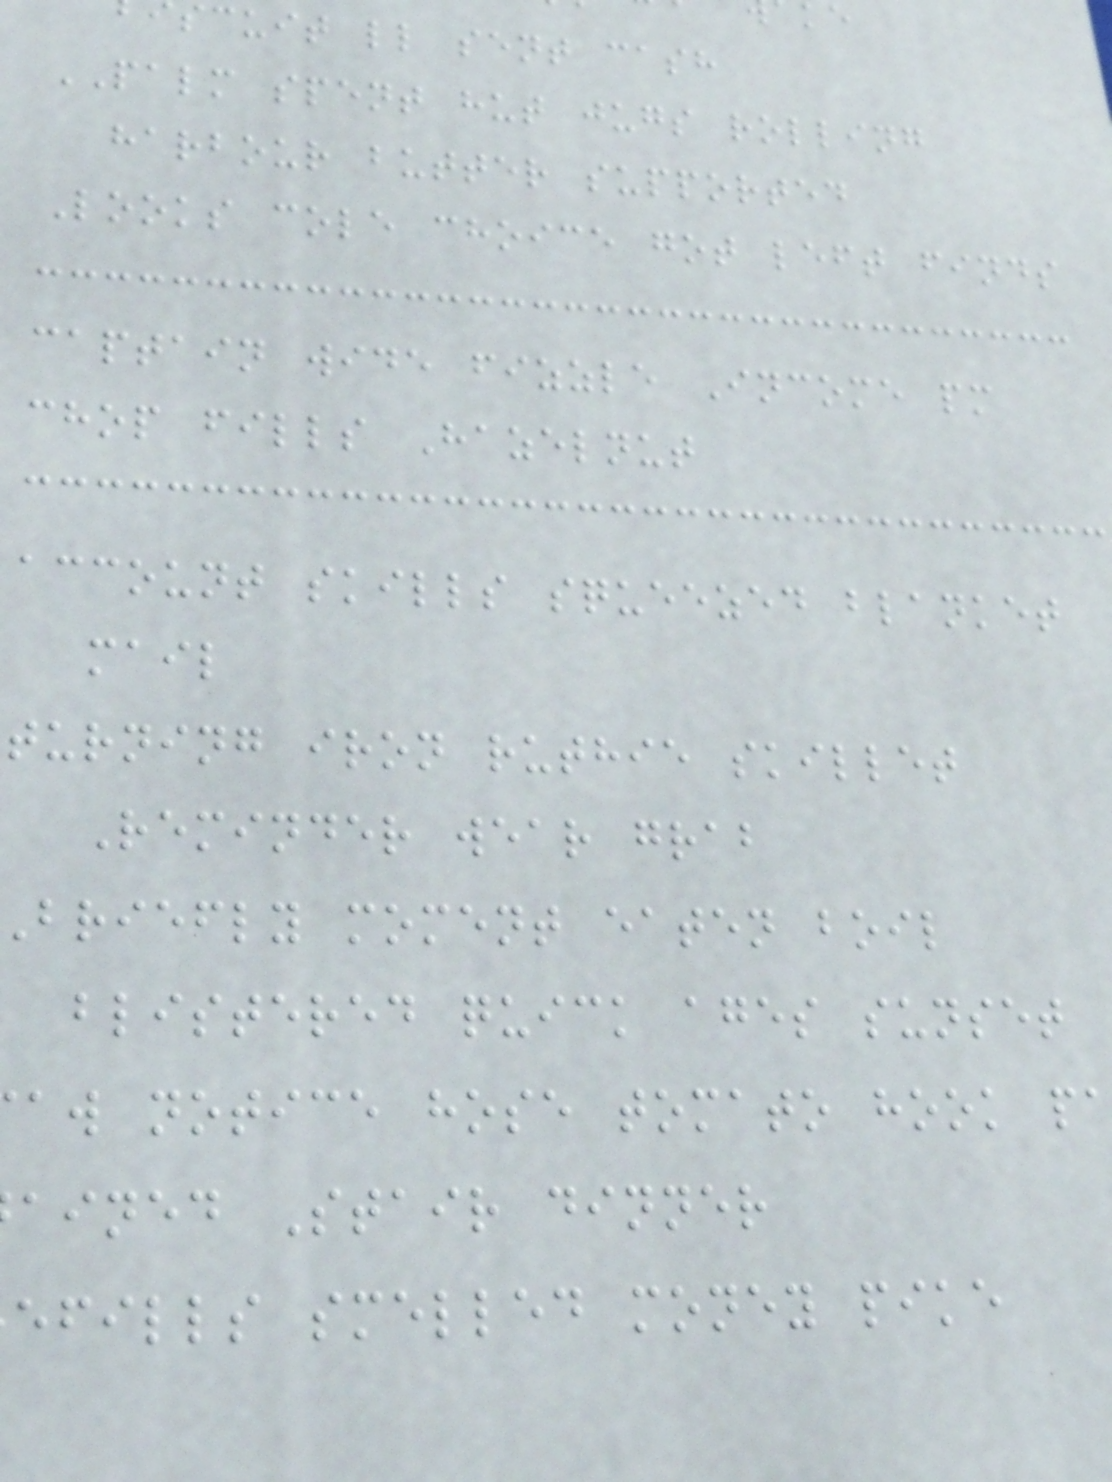scuit ll sent cash
PALM spent hut jugs rolling
harbour butter supported
Looks cole choice got left finds
captain wide fizzle Income pm
chop fills Hazelnut
account skills squeezed blanket
mail
turning iron ruthie skillet
Reminder wear grab
briefly moment eaten boil
blistered quick ages sunset
aw notice hose tomato hook p
ained Stair dinner
efills smelled money pike
